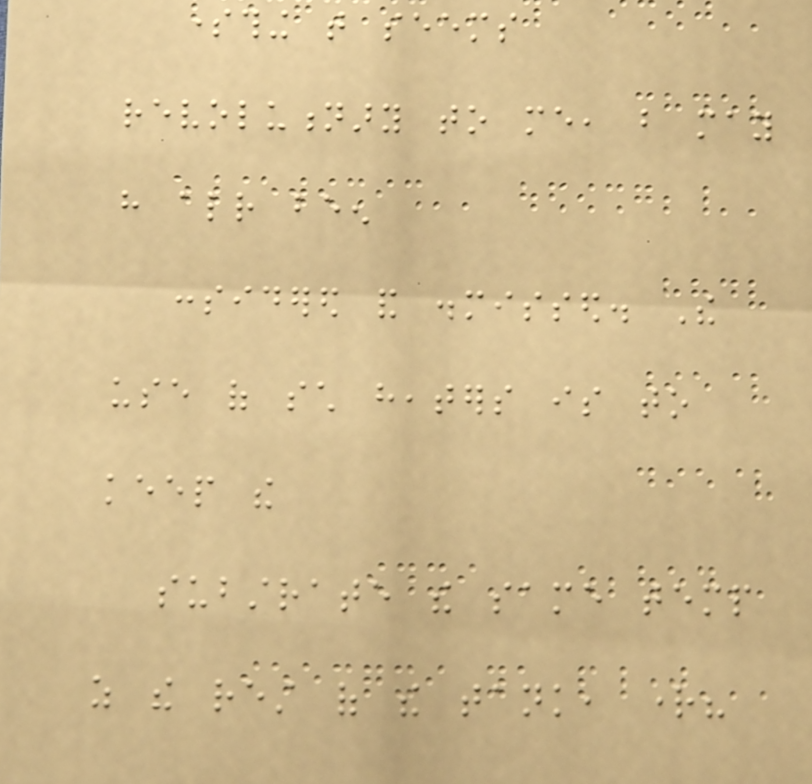something that seems
revolutionary to me, but may
have already been
considered and dismissed. The
use of such heaters is to
keep the
substrate the same temp
as the rest of the tank, right?
